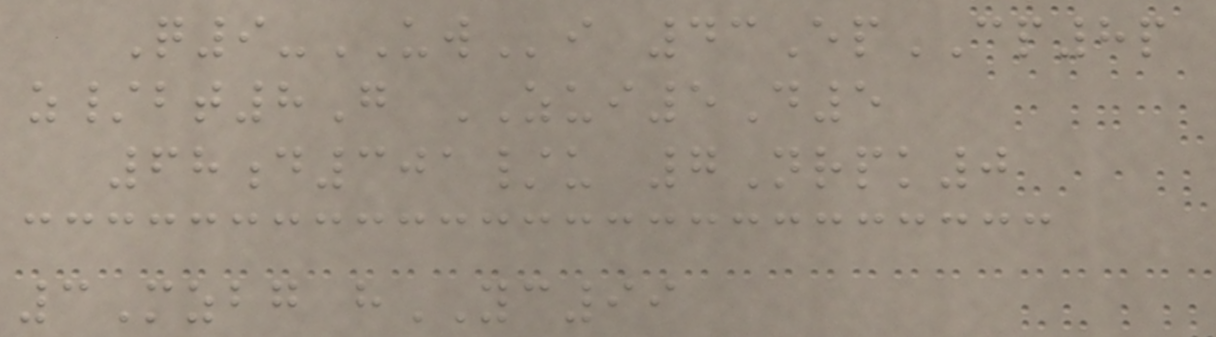Q9-UWi 43EpCP8p
z/bt8G ZUI5D5
68d301/u 7Nrpk0
3Mzbg hYC99
